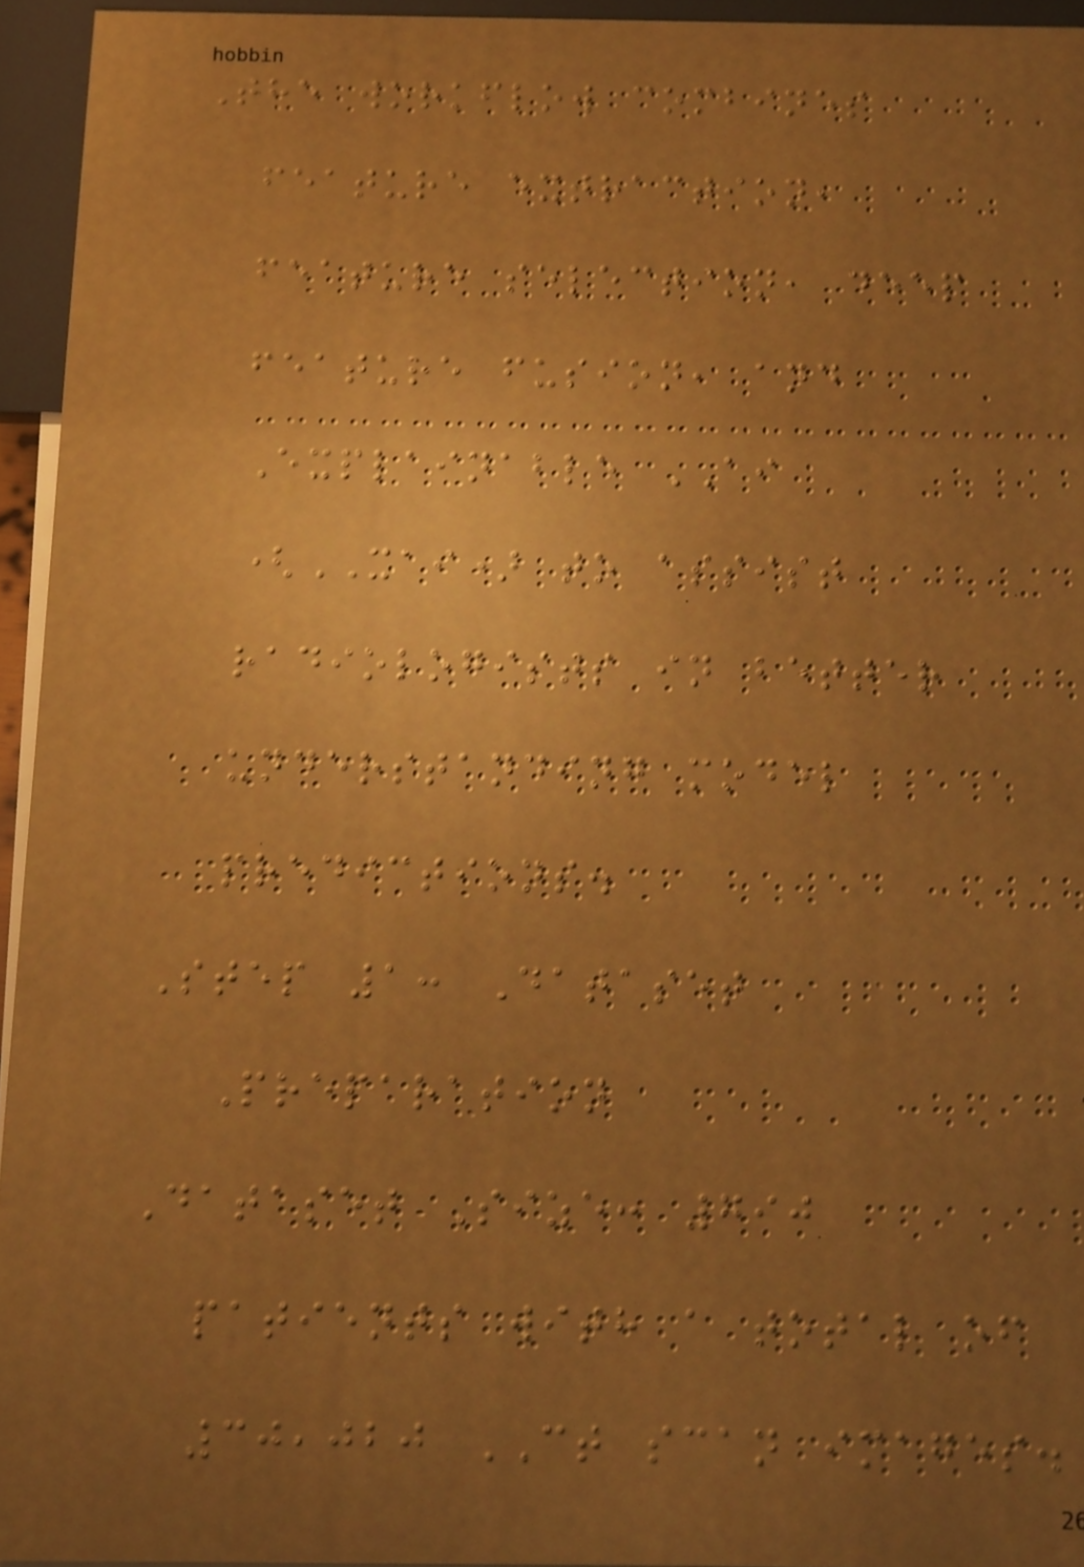The workflow combines
feature extraction,
feature selection, deep
feature fusion, and
Explainable AI
(XAI) to assist
radiologists in better
understanding model
predictions.
Step 1: Dataset
Preparation
Dataset Size: 790
patients with a total of
30,020 CT scan images.
